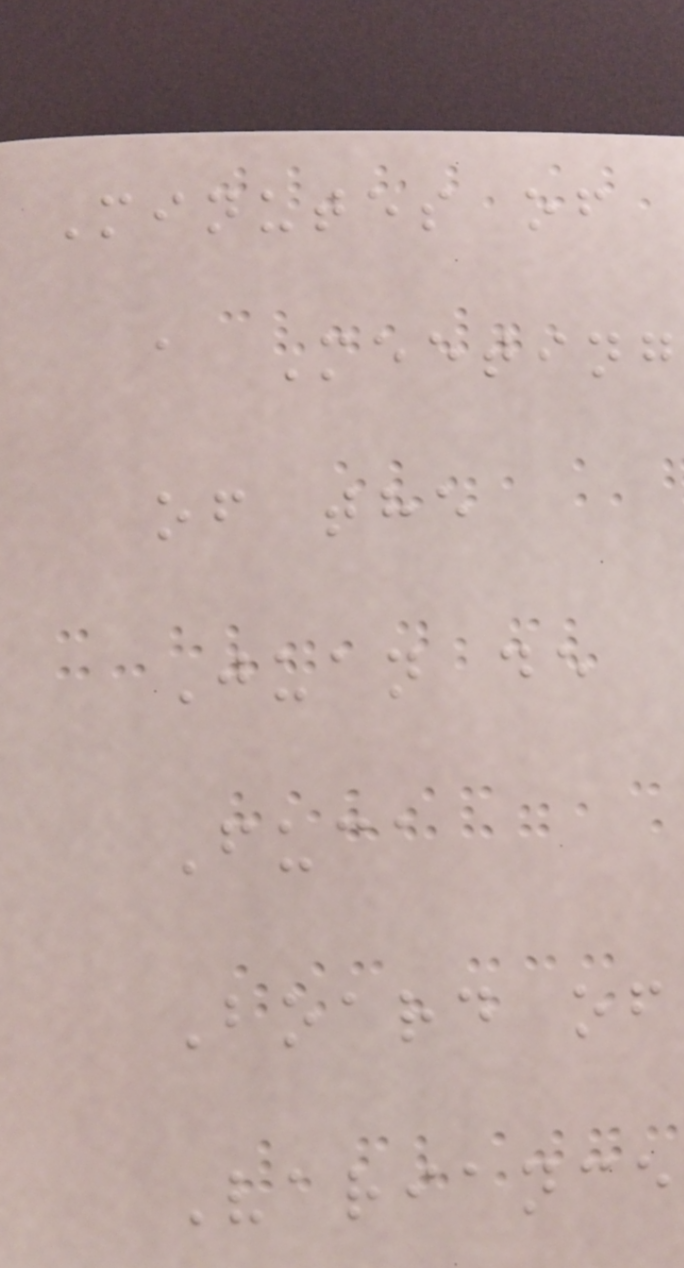Minutes of
a Meeting
of the
Juan de
Fuca
Board of
Variance
